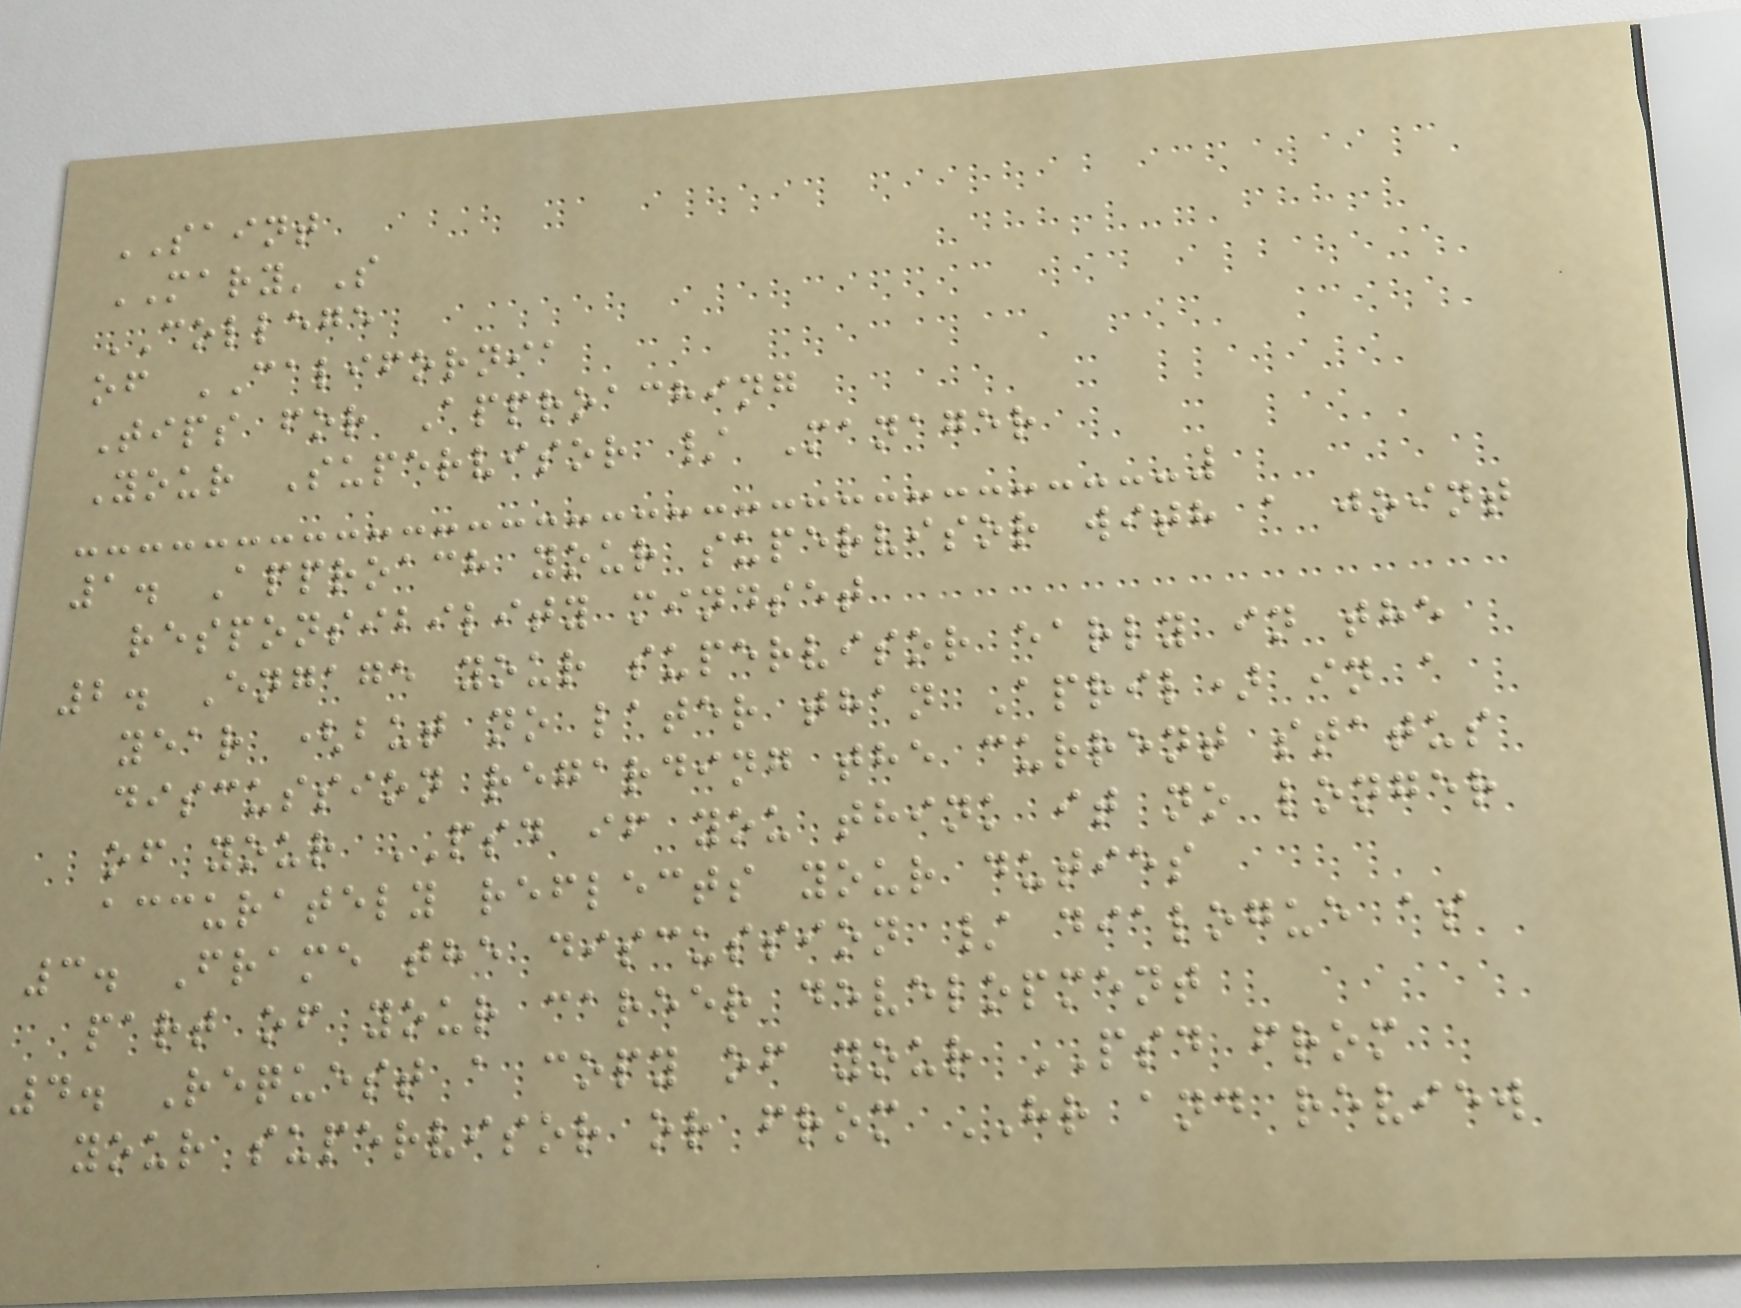SAINT
MARY'S
COLLEGE
of CALIFORNIA
Tips for Approaching
Your Supervisor / Manager
1. Approach your supervisor with a joint
responsibility mindset
2. Engage your supervisor early in the
year (but no later than April) in a
discussion regarding the current status
of your PSD if you think it no longer
accurately reflects your duties
3. Frame the discussion / dialogue as
part of your career development
4. Request a copy of your PSD from
your supervisor or from HR and review
